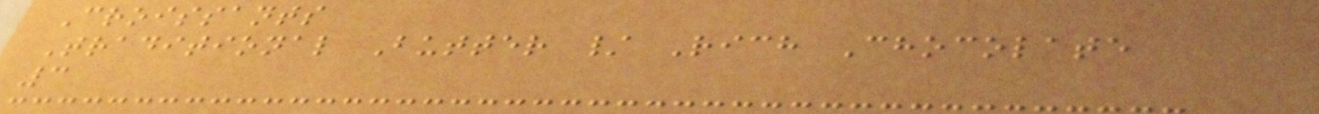Croissants
Traditional Butter / Rich Chocolate
3
